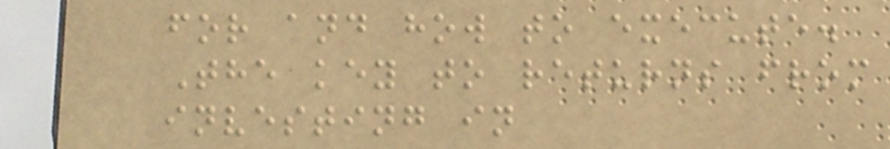for and how to execute.
The key to returns from
investing in
